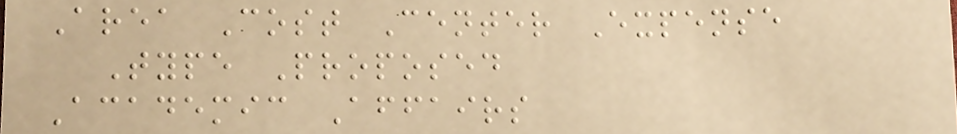Area Cost Center Expense
Type Proposed
Academic Affairs
